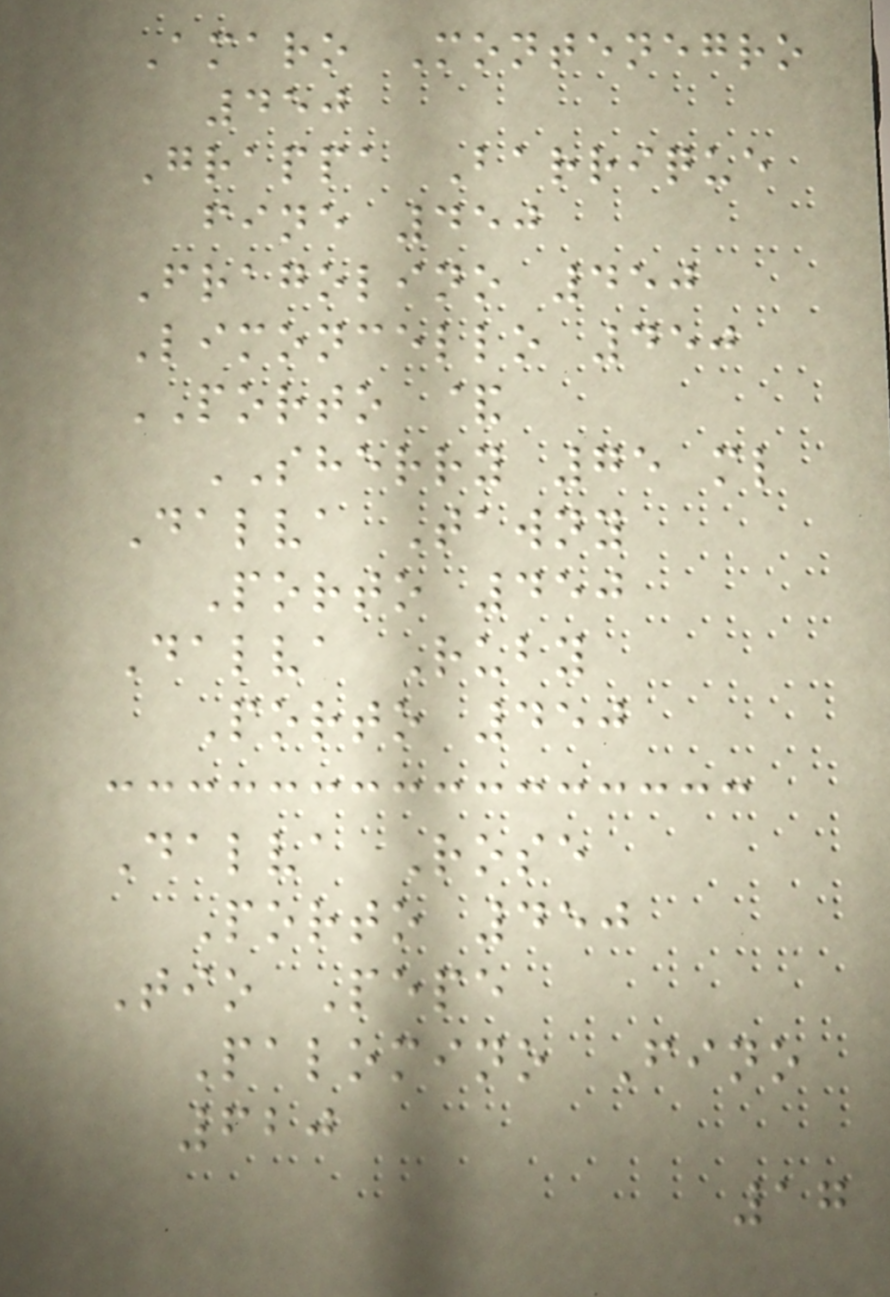Amaro Montenegro
450
Grappa Barrique
fine 450
Fragolino 450
Limoncello 450
PORTO &
SHERRY 75 ml
Dalva Tawny
Porto 450
Dalva Ruby
Porto 450
Dalva Rose
Porto 450
Tio Pepe
Palomino Fino
620
17
